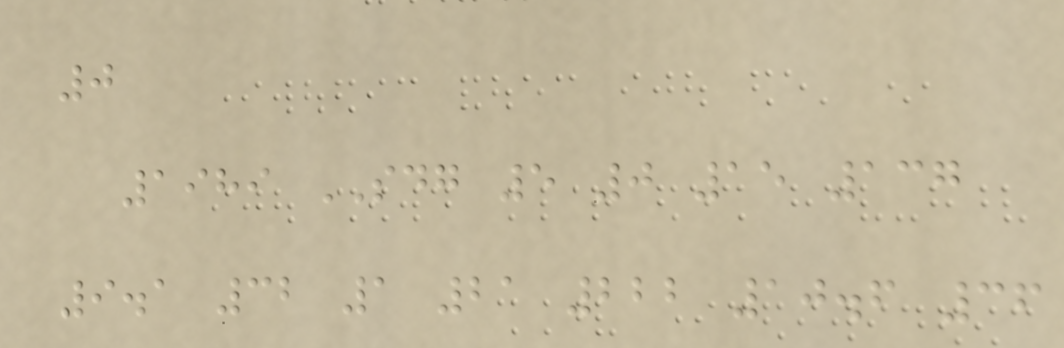0
1989 SDG 5 0 15 137
9.1 32 1 21 222 10.6 36
